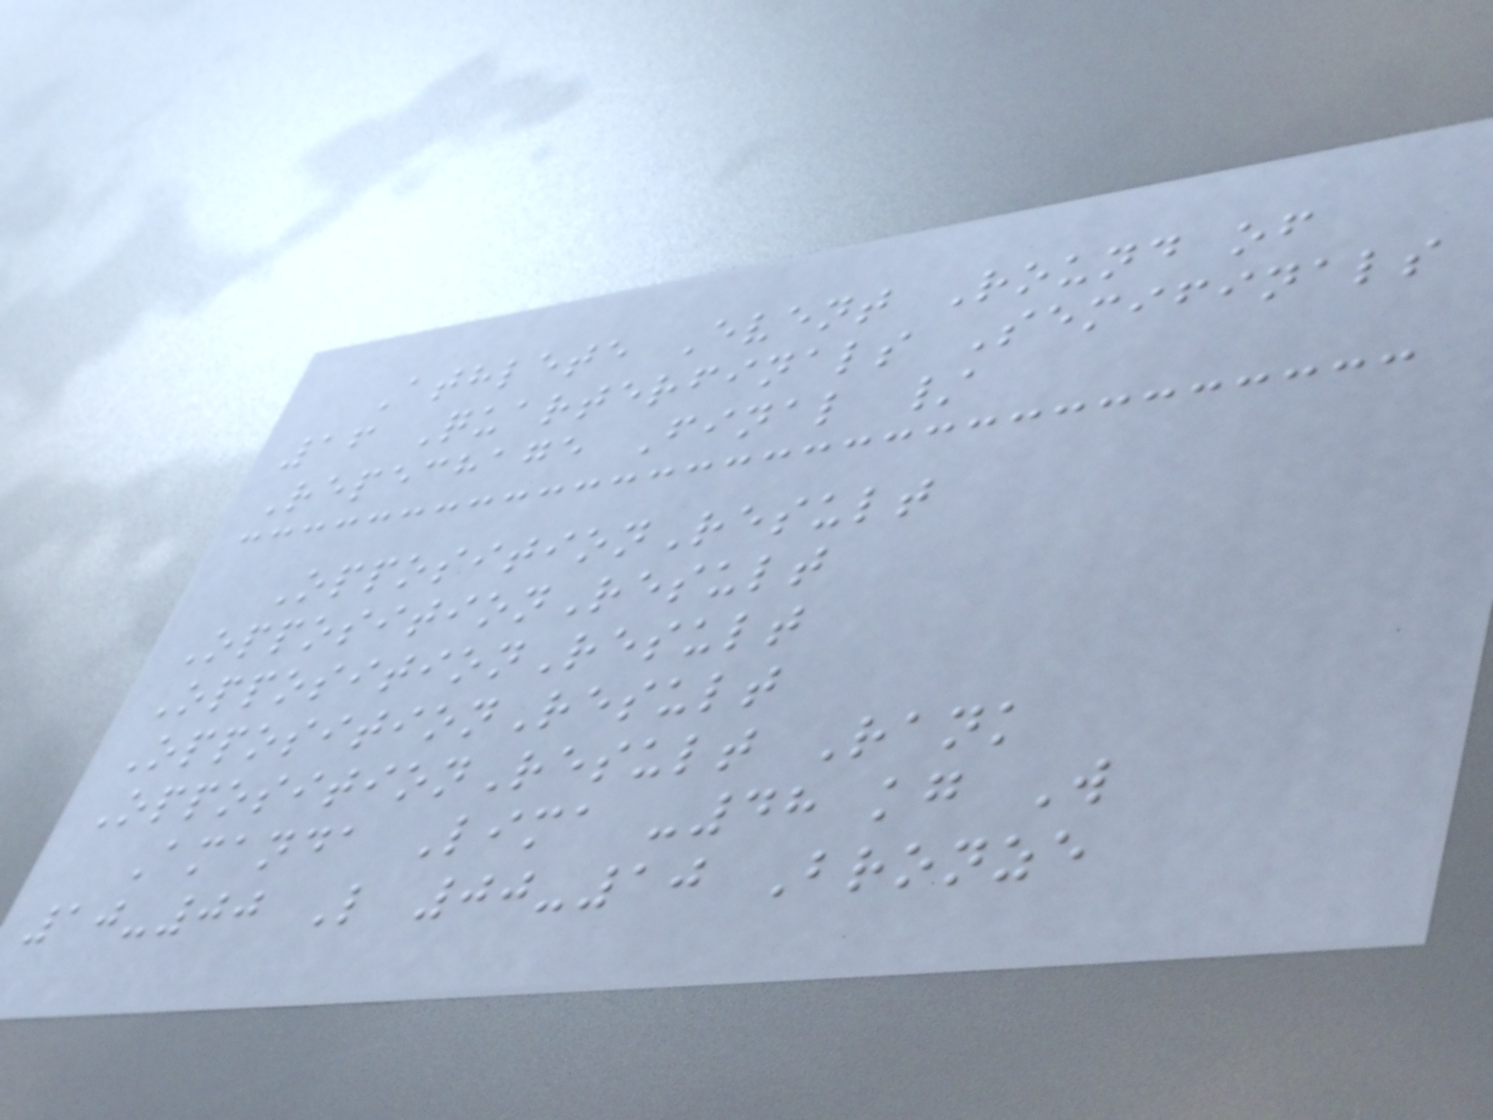Athlete Event Round of
16 Quarterfinals Semifinals
Repechage Final /
OppositionResult
OppositionResult
OppositionResult
OppositionResult
OppositionResult Rank
Amanda Lima -48 kg W
10-00 L 00-10 Bronze
